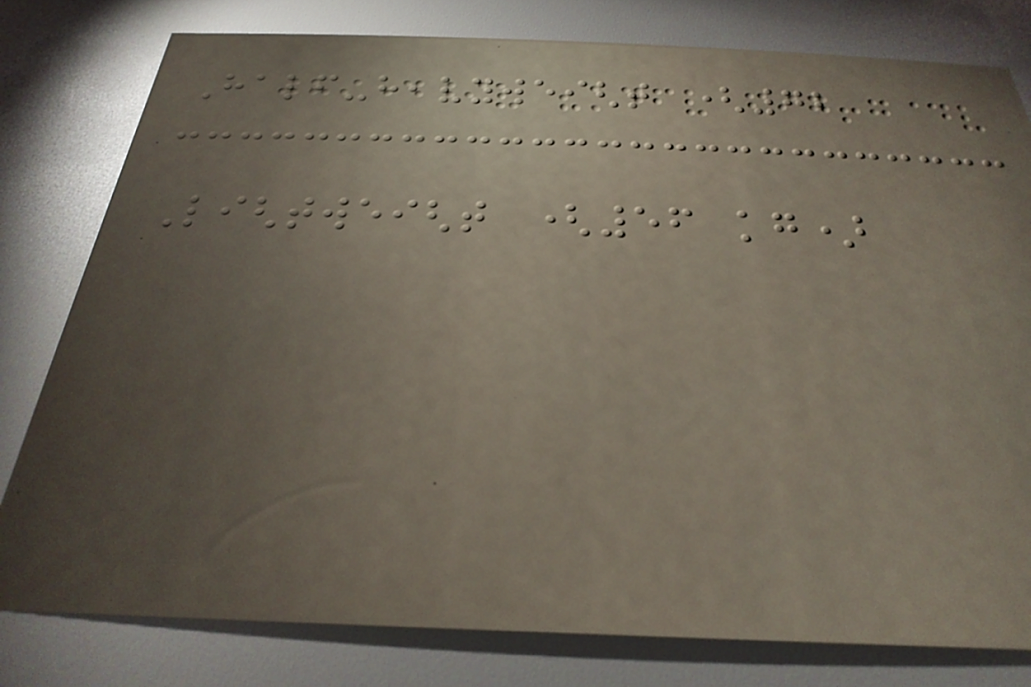Half-heavyweight (72
Lightweight (56 kg)
